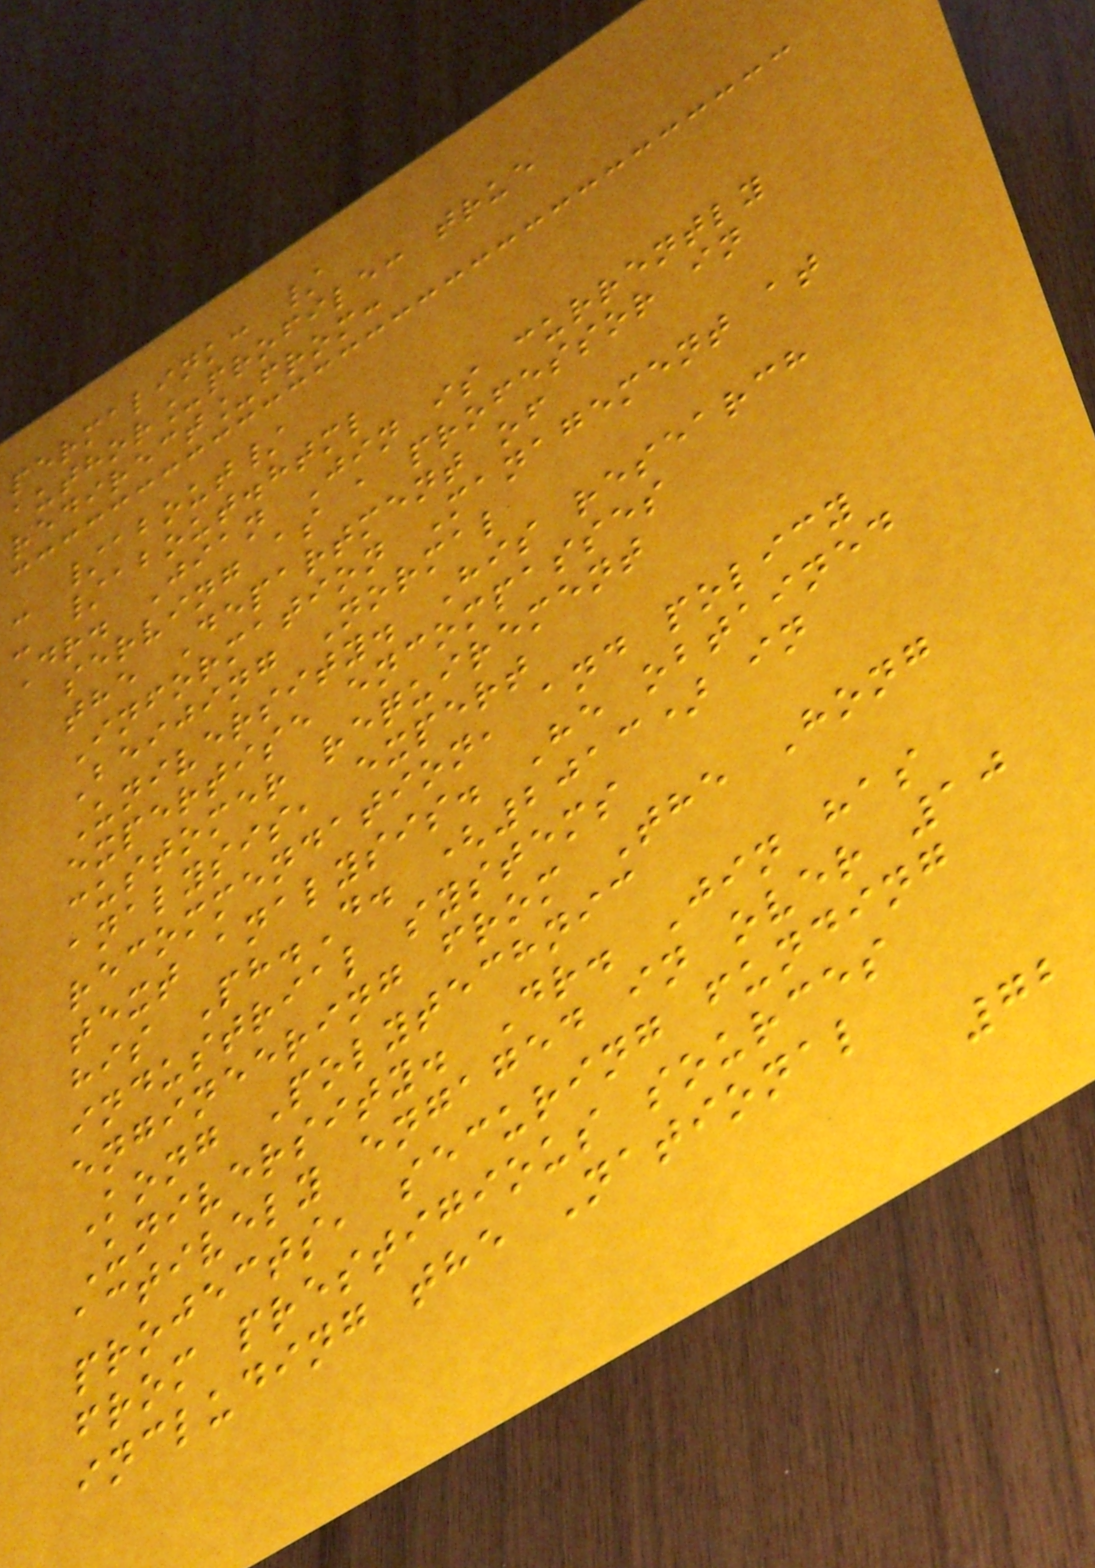permalink: /
author_profile: true
redirect_from:
- /about/
- /about.html
Dr. Jian Jin is currently
serving as a professor in
the Department of
Information Management at
Beijing Normal
University. His research
expertise encompasses
customer requirement
analysis, expert
recommendation, and policy
text analysis. He obtained
his Ph.D. (2013) in
industrial systems
engineering from The Hong
Kong Polytechnic
University. Dr. Jin has
actively engaged in over 10
projects, securing funding
from prestigious sources
including the National
72
